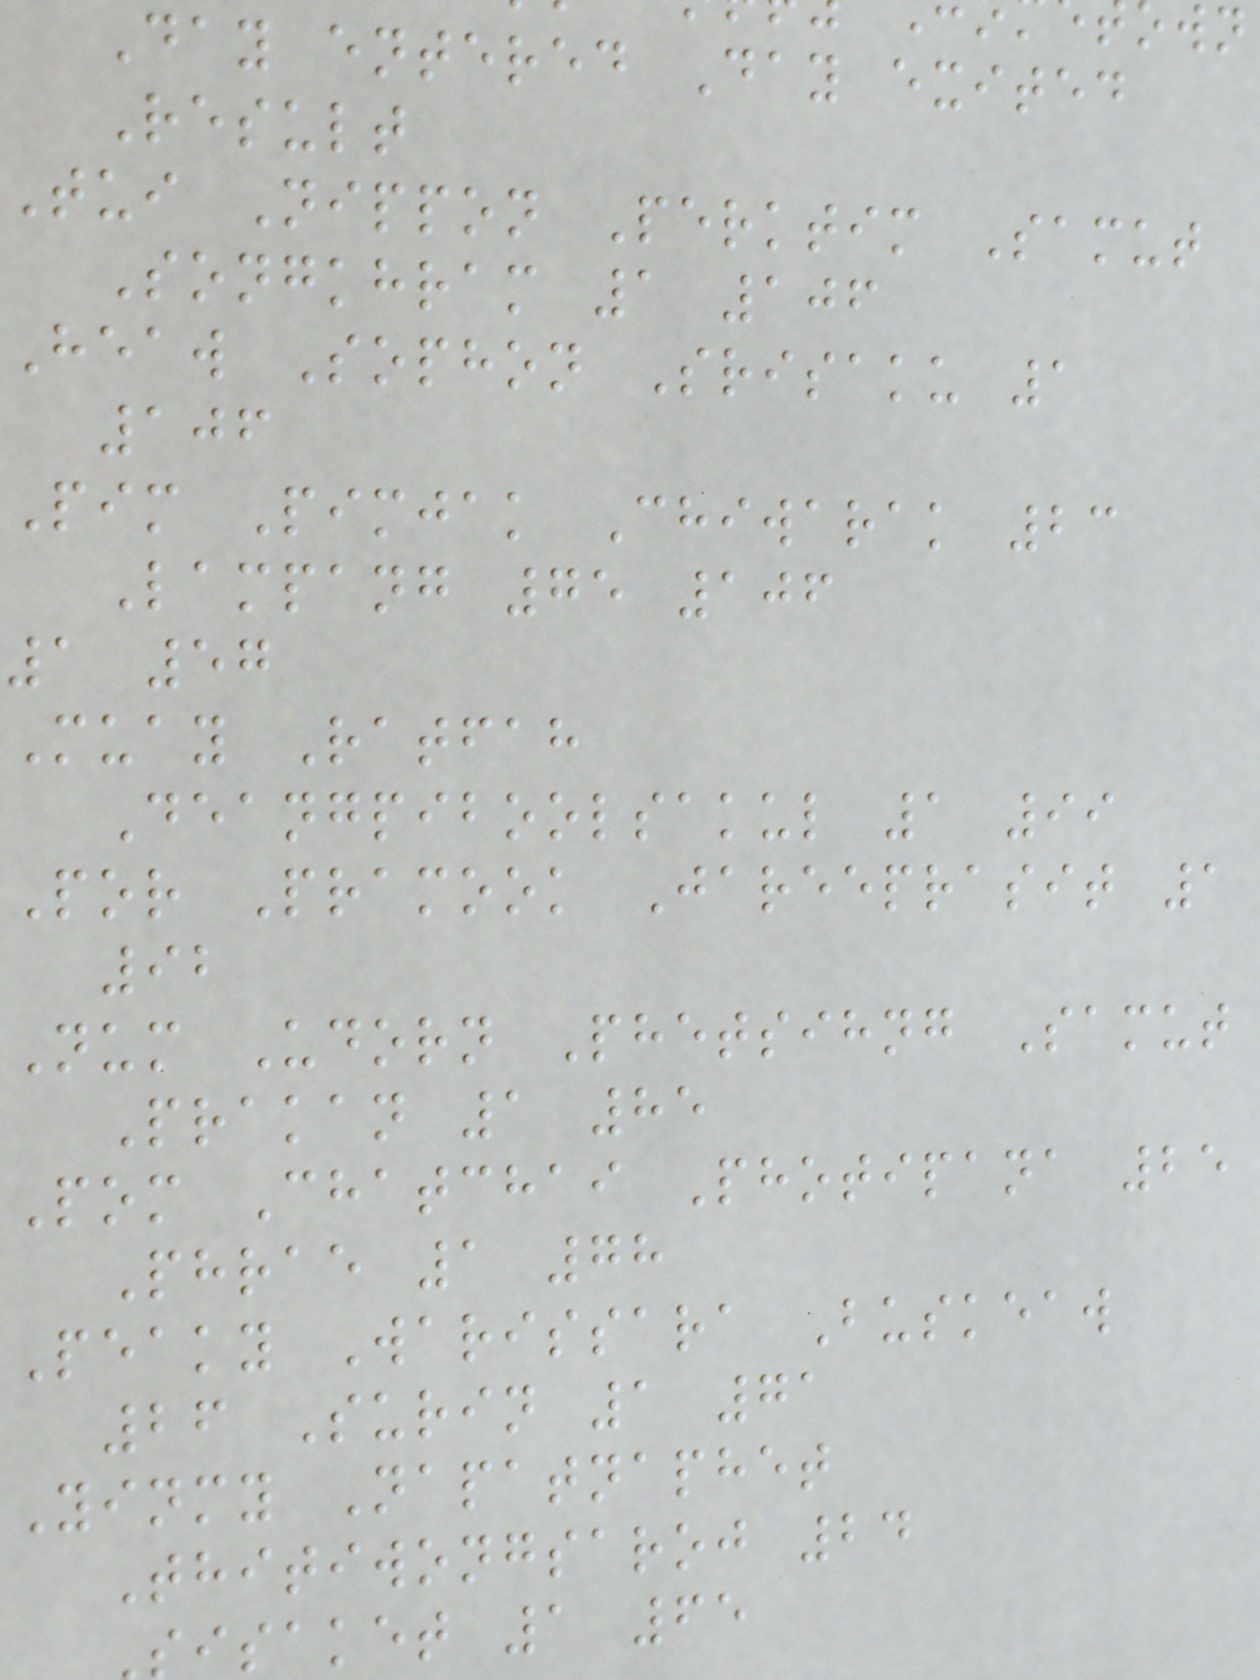Day entered Day exited
Result
Tui Nippon Perktim Samut
Songkhram 1 106
Heaw Sophon Srisaku 1
106
Pim Pimjak Chiwarak 23
Lampang 75 106
1 57
Muay Ratfah
Deangpiboolsakul 1 99
Por Pramook Jareeprasit 1
92
Num Udorn Phetsihng Samut
Prakan 1 85
Pom Chatchai Photipana 25
Phrae 1 78
Peaky Warissara Buskeaw
26 Surin 1 71
Yinmy Napatnaphet
Thitiwongsaroj 24
isaket 1 65
